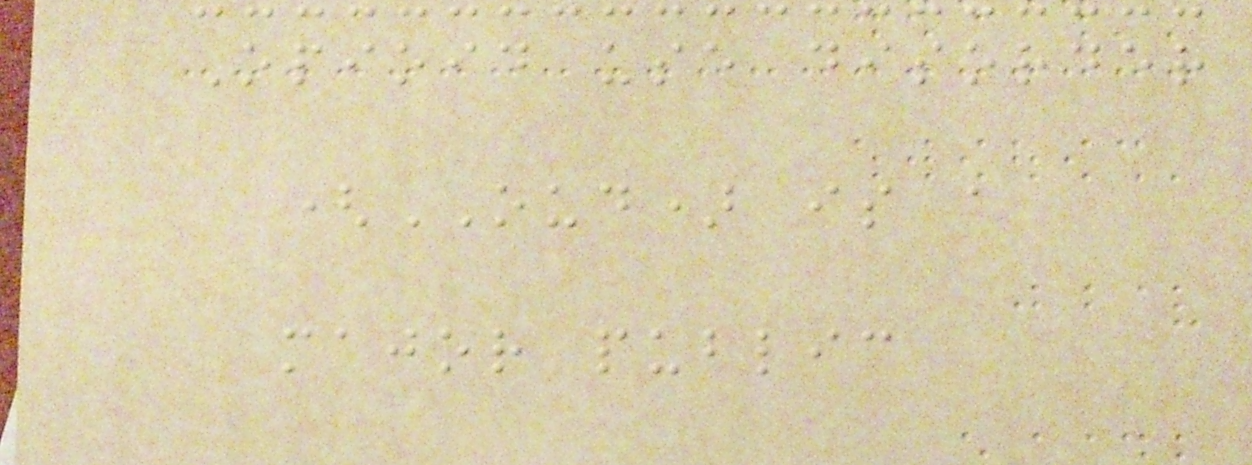Opioid use disorder
(OUD) is a
major public
